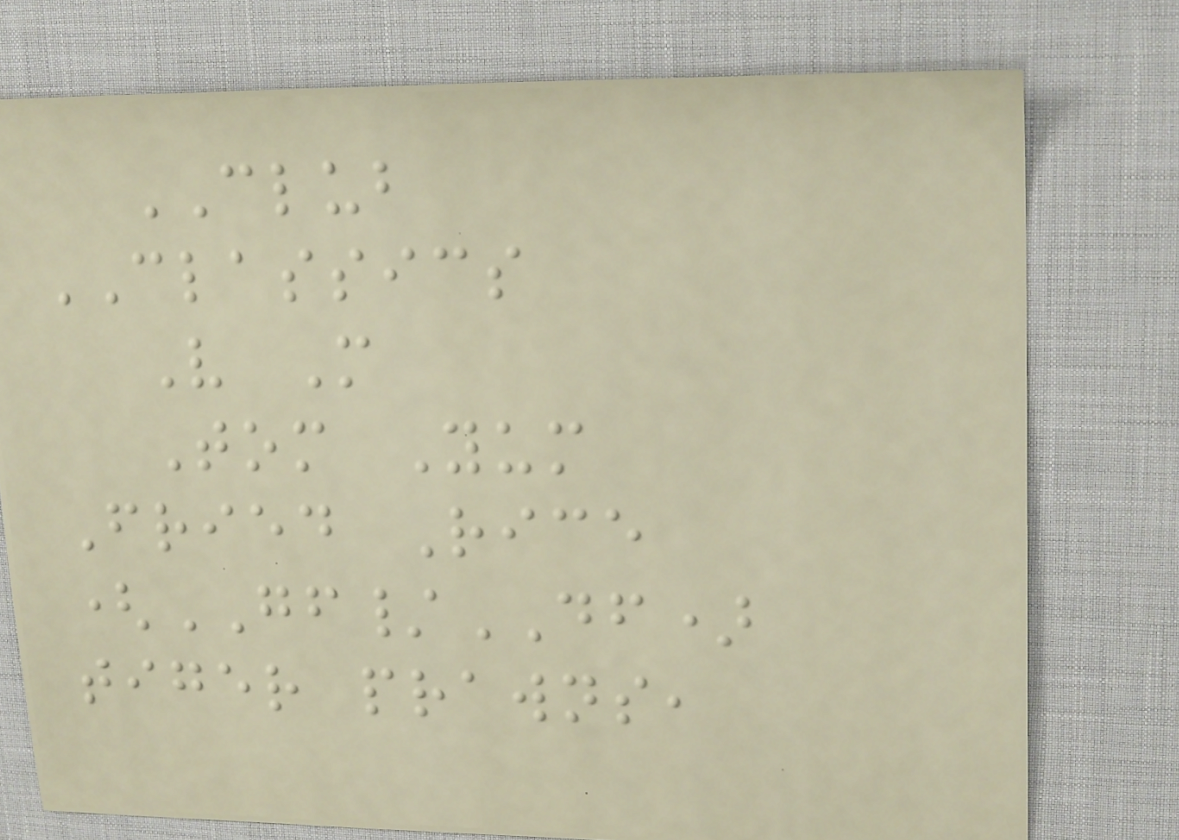CLUB
CLASSICS
V M
Tom Yum
Fried Rice
(GF/DF)
tiger prawns,
